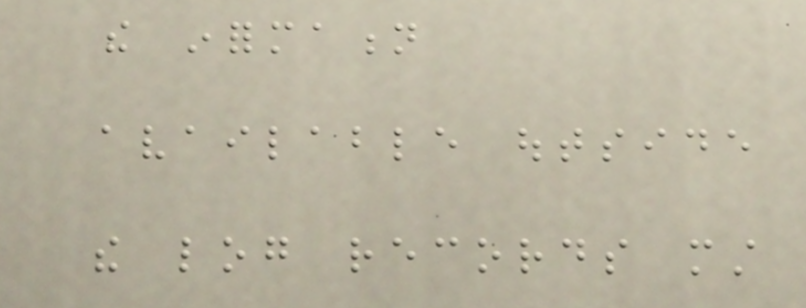the information
available outside
the log records must
